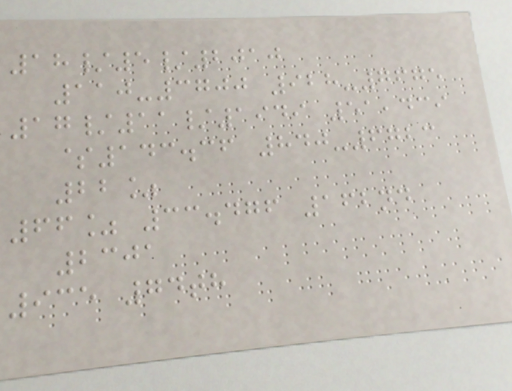18/5/2010
110-3700 928-7675
17/11/1949 51,439
$143.36 840-6723
22%
66% 33.476 162nd
2301
935 74th
